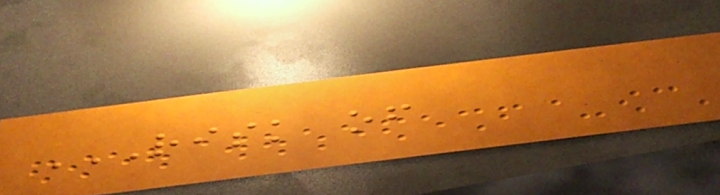RISK OF
